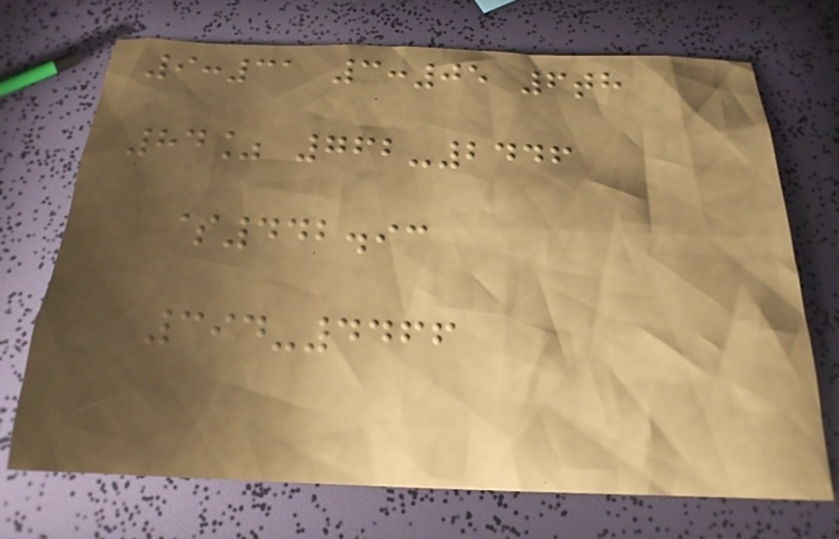9:31 3:05 6th
84% 762-2446
$442.93
394-4466
